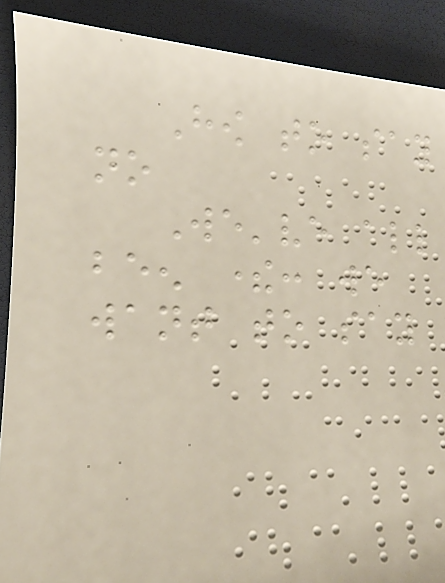How to say
no
We've all
been there: we
want to say
